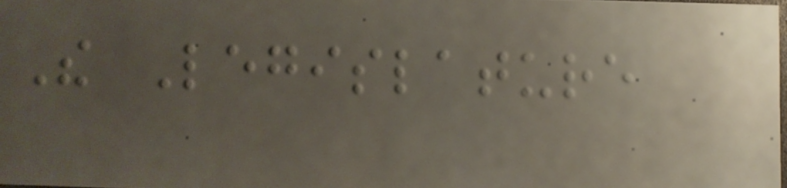The Legislature
